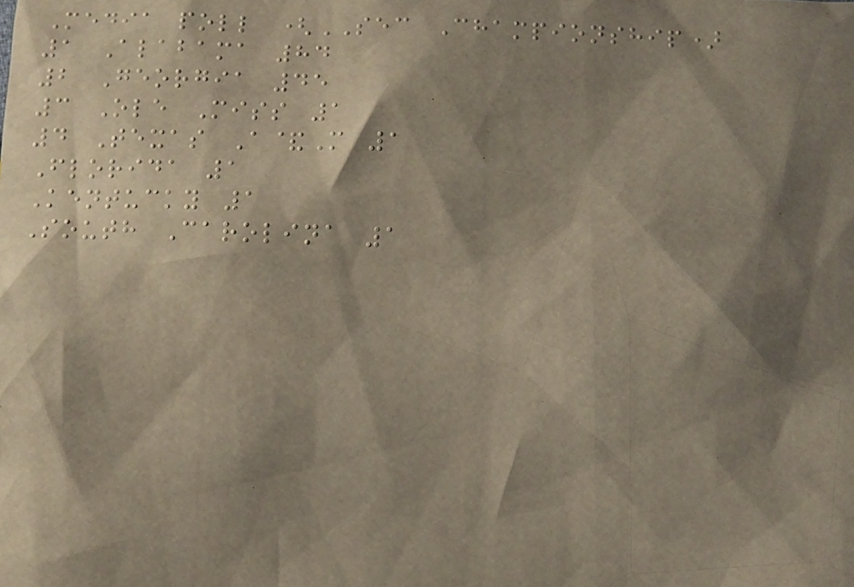Media poll (SEC Championship)
1 Alabama 84
2 Georgia 45
3 Ole Miss 1
4 Texas A&M 1
Florida 1
Kentucky 1
South Carolina 1
